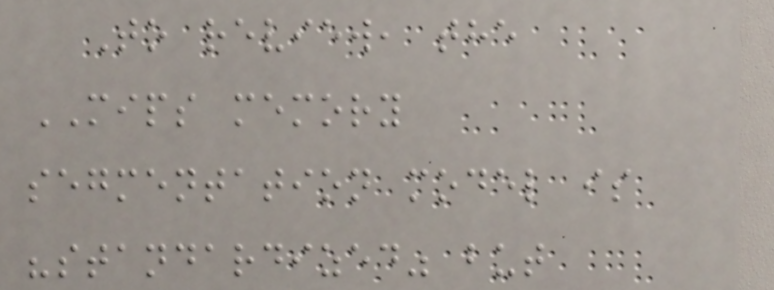To review, the
MIPS memory
segmentation model is
"standardized" but
